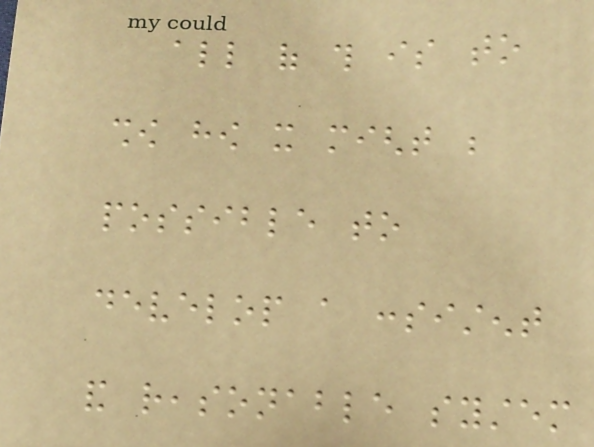all of this is to
show how it might be
possible to
develop a consistent
and reasonable system
